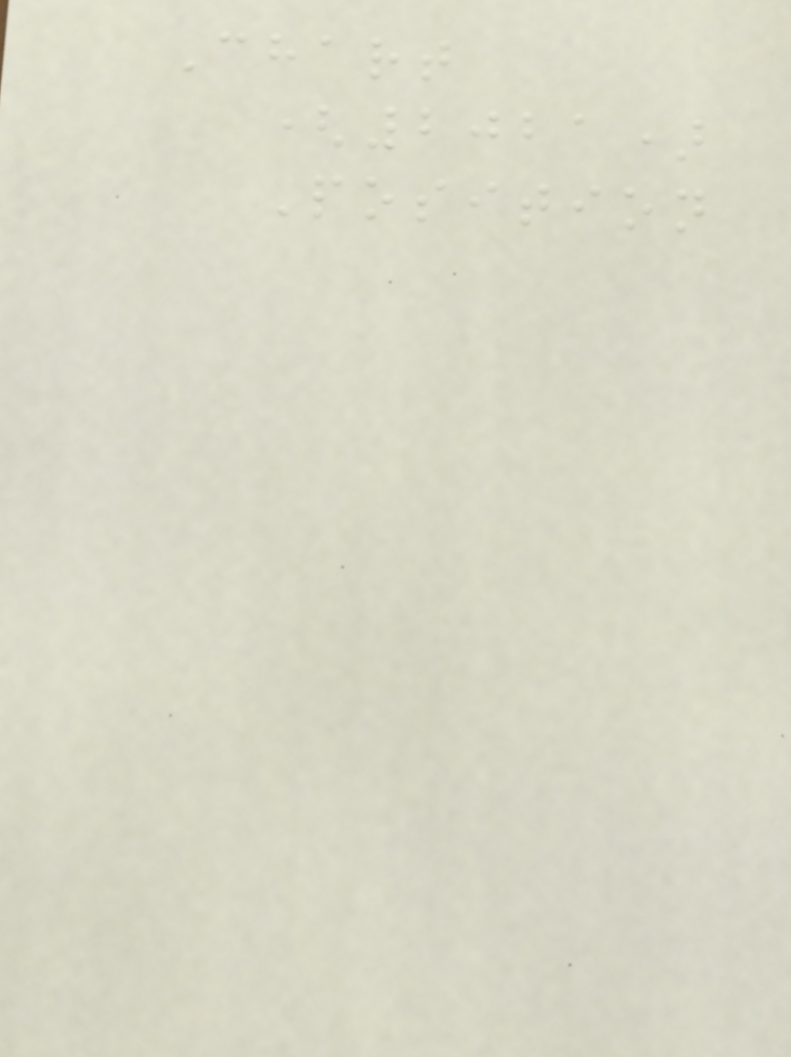Chart
(2021)
Position
